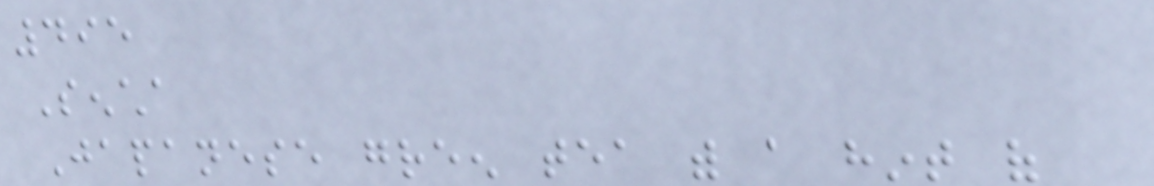495
Sencha
Japanese green tea with a hint of
